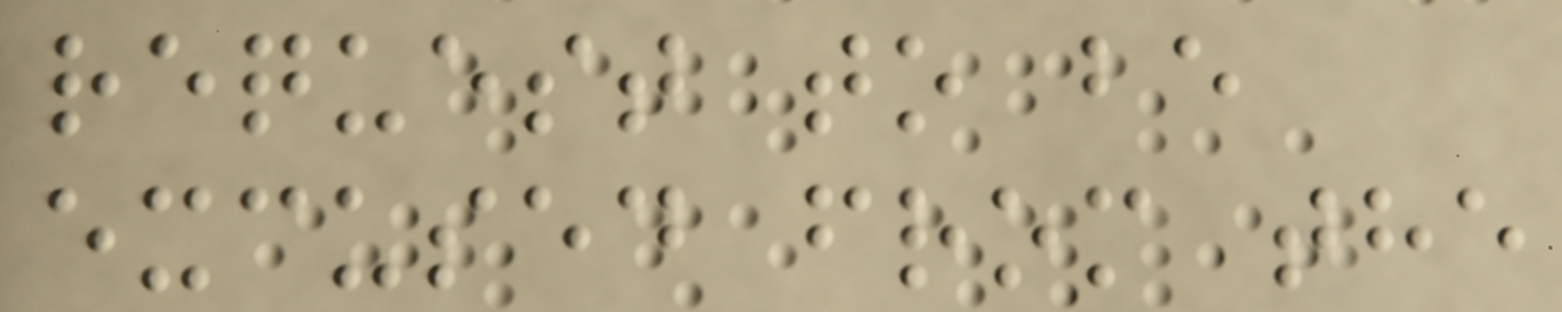request to be
excused from the
